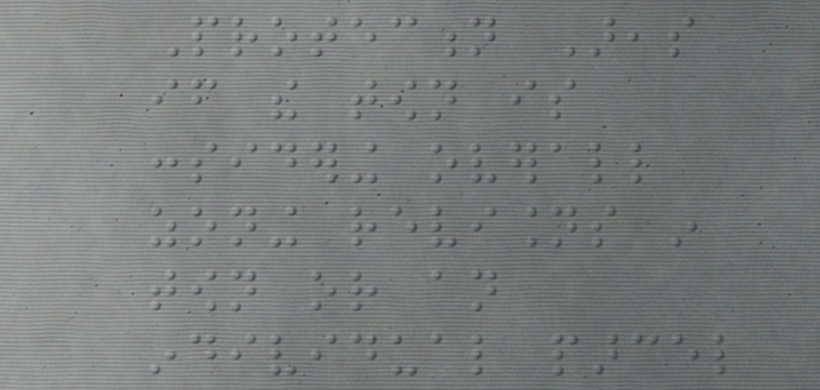Protection Areas
if the town is
considering overall
zoning revisions in
town or an
individual parcel
